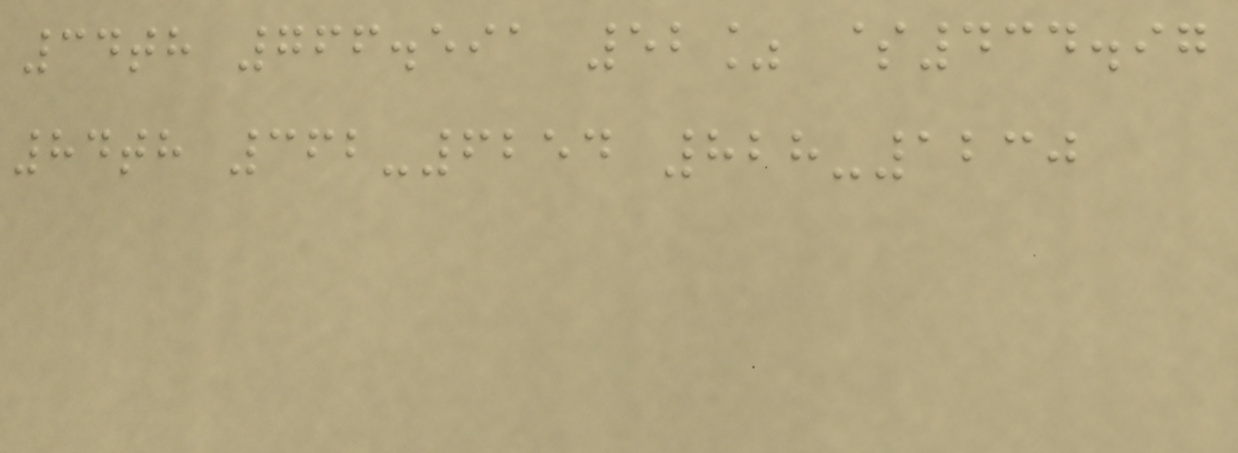34th 766.591 52% $434.97
84th 362-6254 828-1230
